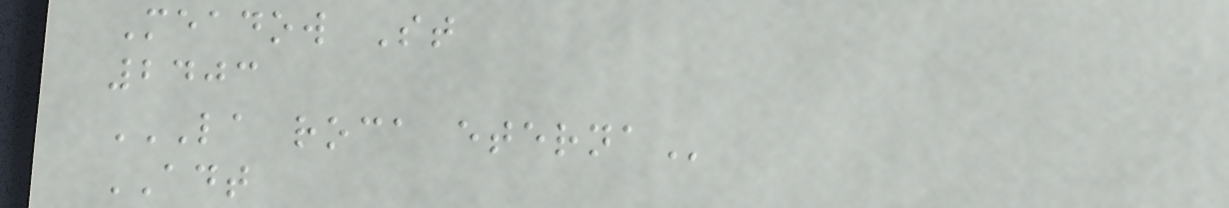Meadow St
2403
LA ROCA ETERNA
ADT
